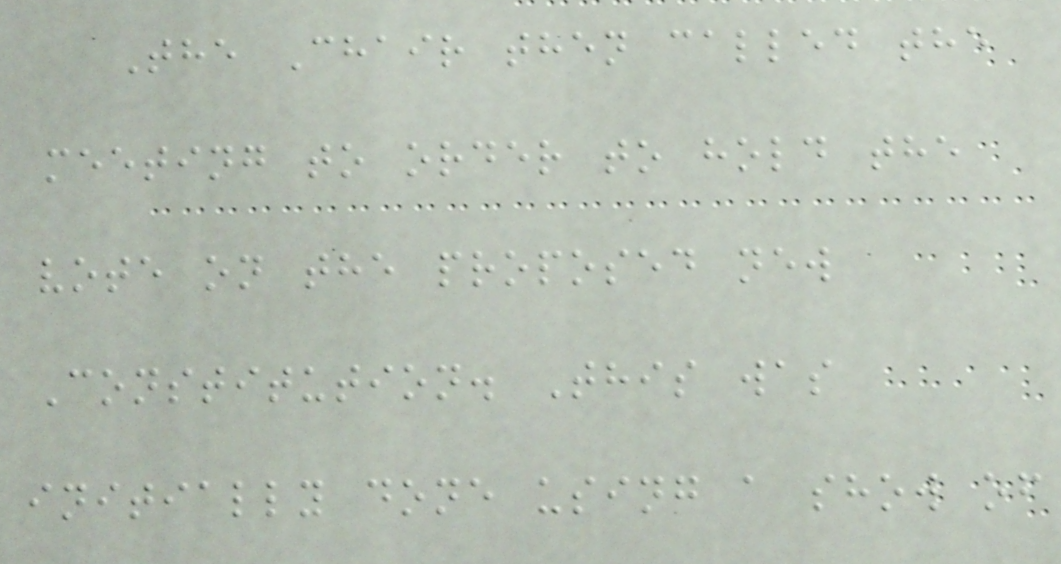The Chair then called the
meeting to order to hold the
vote on the proposed new
Constitution. This was
initially done using a show of
